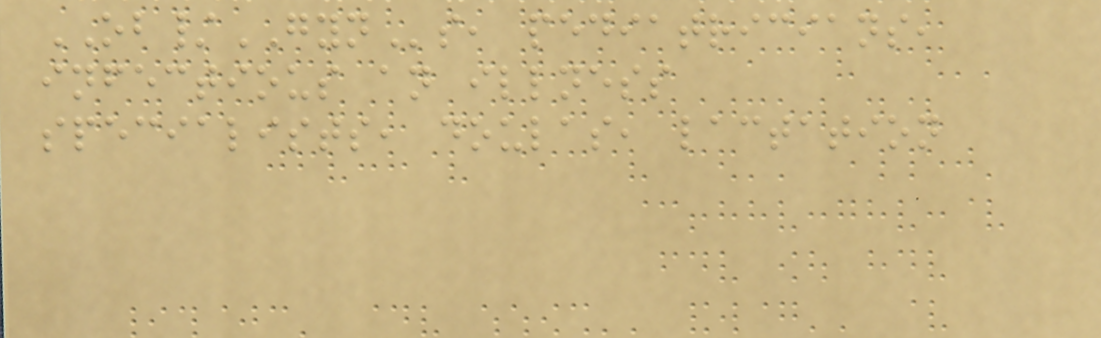OB/GYNs, pediatricians,
infectious an illness
specialists, doulas, lactation
